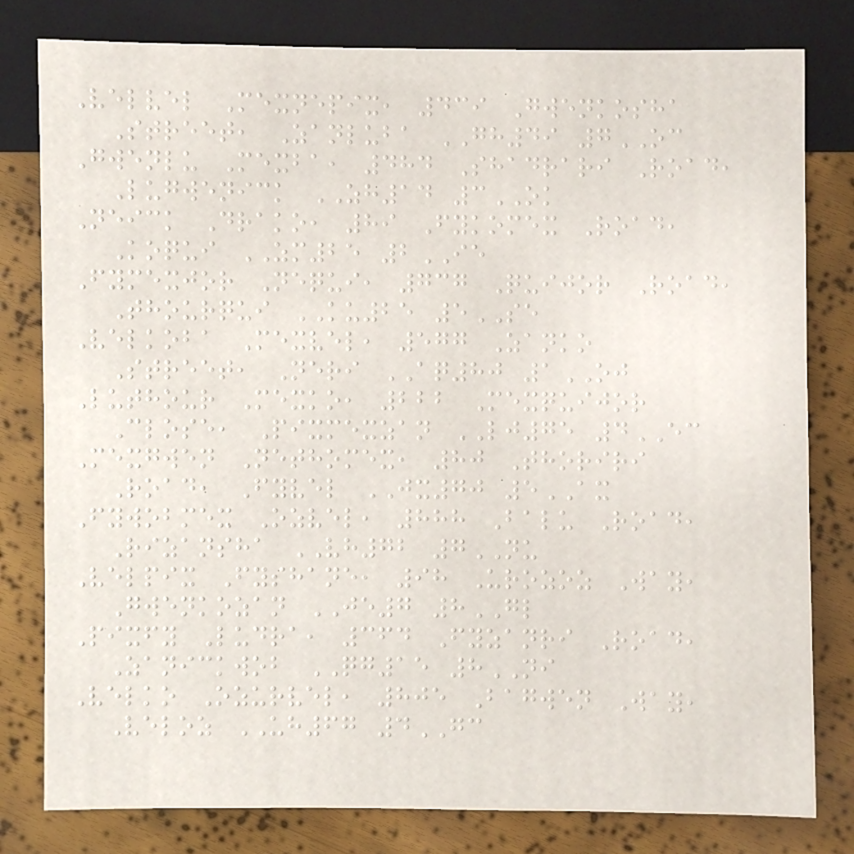Velvel Mexnepix, 439 Gwenkosha
Street, Zanluba GH49 7OC
Gwenlu Mexba, 484 Shadrari Road,
Lugwenick ZH14 3OK
Neick Drako, 89 Fykomex Road,
Koqui ZM25 2IE
Fymexjor Nequi, 737 Quijor Road,
Thourqui KU25 5SE
Velkoba Mexvel, 577 Zanko
Street, Neri AQ80 1OJ
Luthour Mexko, 222 Mexquijor
Close, Pixmexzan LJ75 4EC
Mexgwen Nethomex, 80 Thoriri
Road, Fyvel JX70 5AX
Fywobmex Ozvel, 888 Balu Road,
Rizansha VH72 7NU
Velpix Fyshane, 98 Urozoz Way,
Gwenkozan JE7 8GL
Pixfy Ludra, 364 Fyzanri Road,
Zanickwob QG15 8NI
Velko Ozurvel, 805 Bagwen Way,
Veloz UH67 4GC
